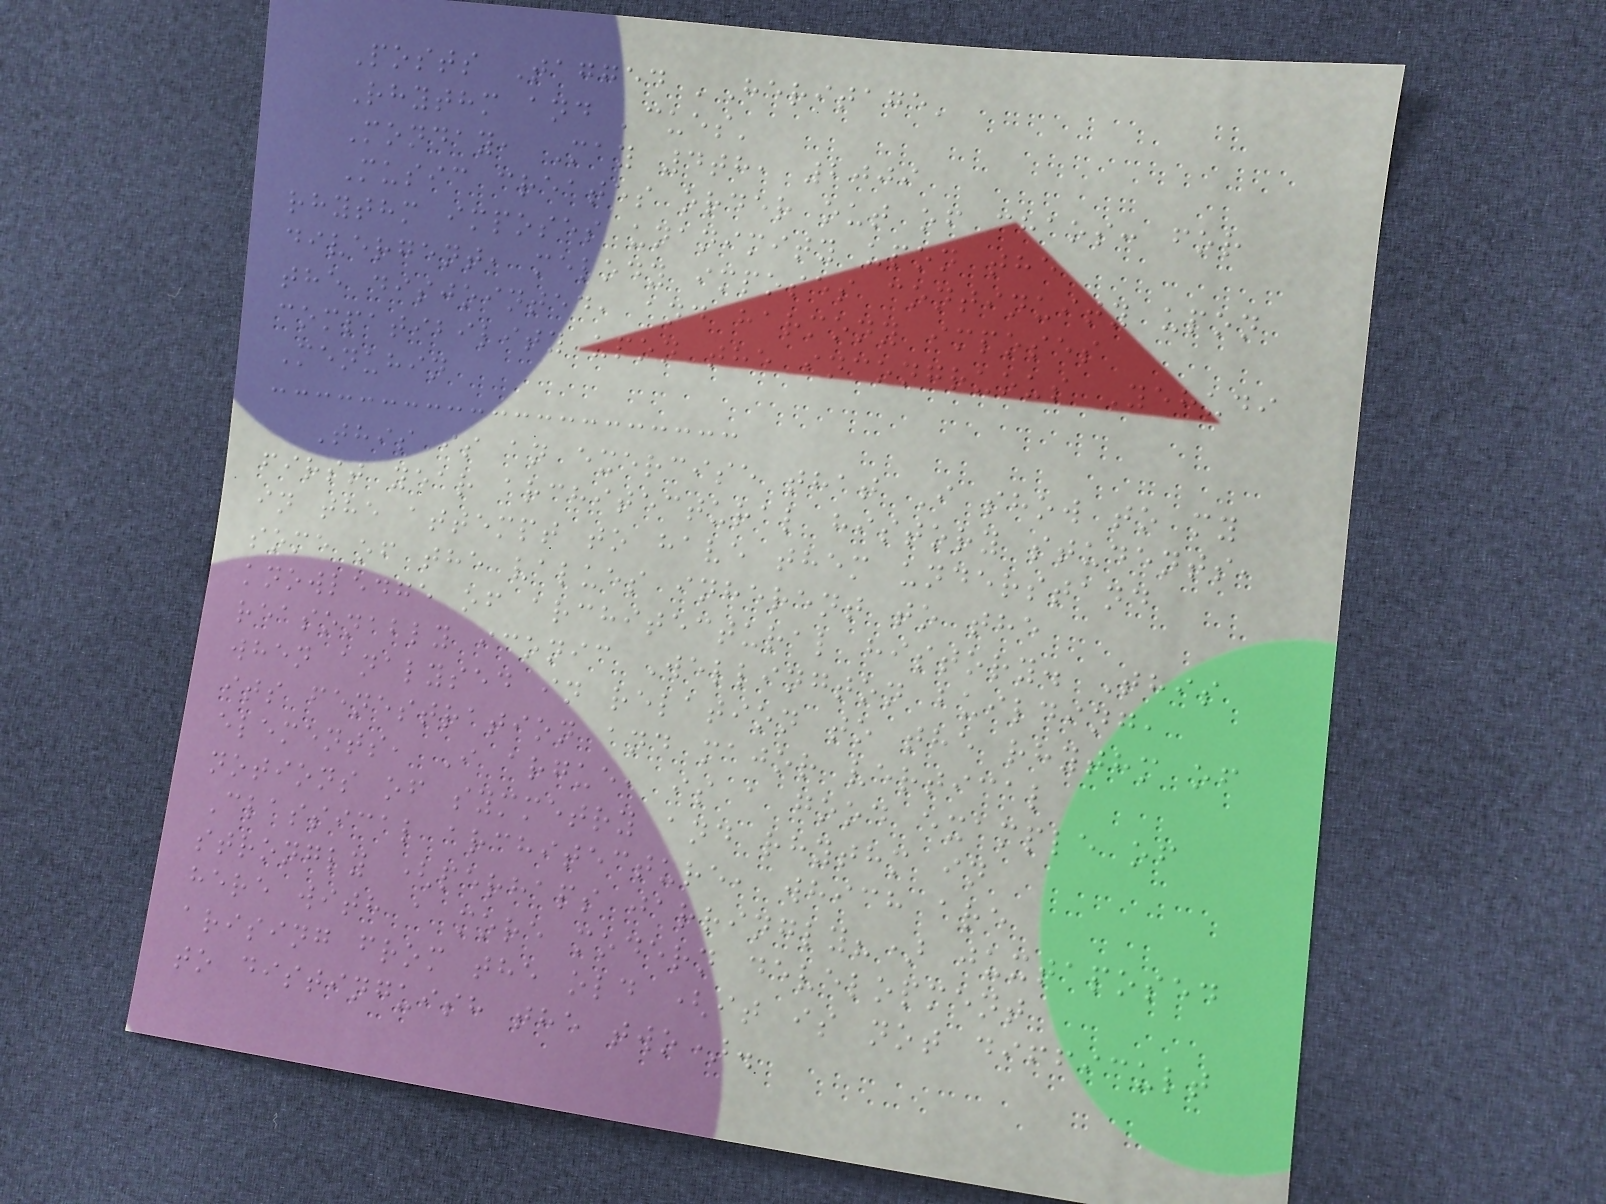Posts Tagged 'Heritage'
Rhythm and 'cues'
Monday, May 4th, 2009
Music creates order out of chaos: for
rhythm imposes unanimity upon the
divergent, melody imposes continuity upon
the disjointed, and harmony imposes
compatibility upon the incongruous Yehudi
Menuhin
This is an exercise that I show to my
first year architectural history students,
in the attempt to have them understand
some of the values inherent to the
knowledge of architectural history. This
reasonably iconic Wellington building,
when analysed in relation to the rhythm of
its fenestration and major vertical
elements, I argue, is a good example of
notions of symmetry and rhythm in
Classical architecture, which are
strongly (perhaps jarringly?) juxtaposed
here with a more modern development
arising from the old (it is not difficult
to distinguish the two).
